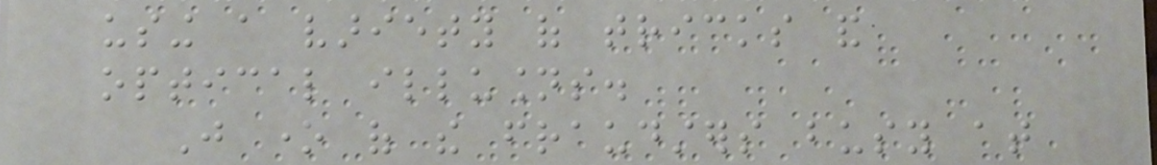using a variety of tricks and
optical illusions.
Just one of the fraudsters busy at
